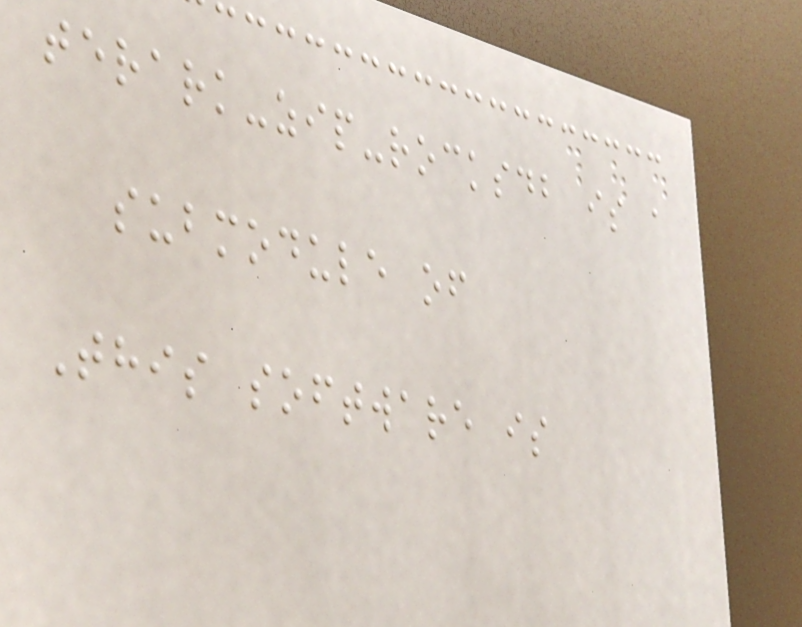terark-zip-rocksdb is a
submodule of
This software is
